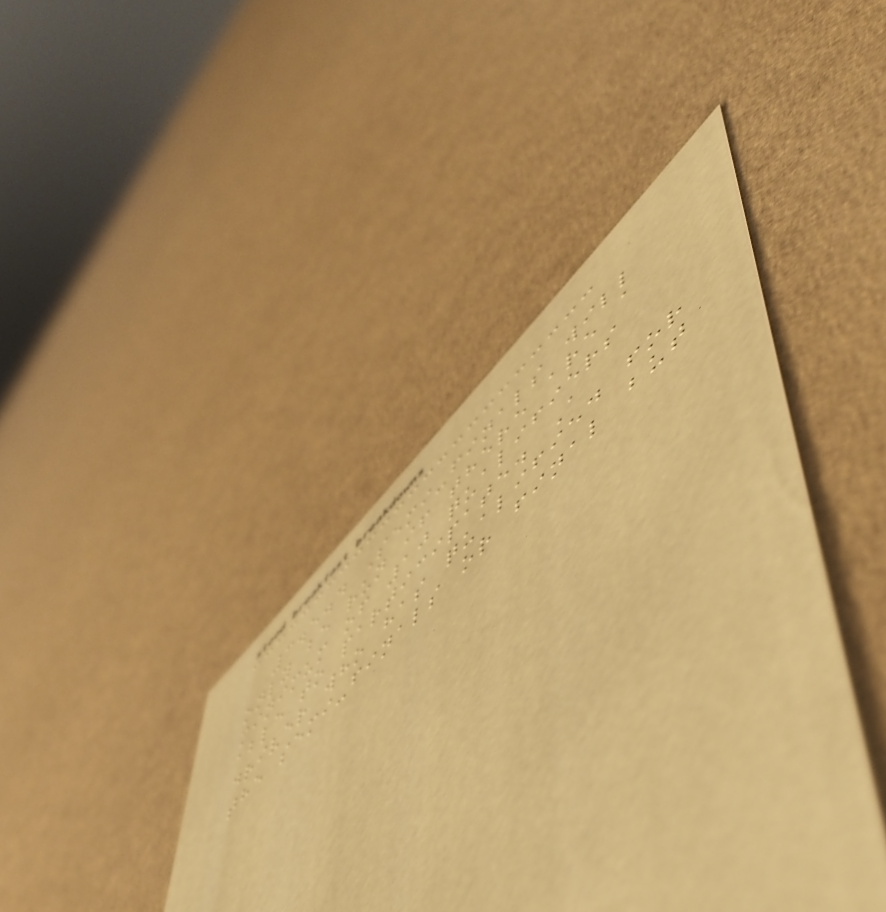3.5.4 Semi-finals will
only be run if there are a
minimum of 10 qualifiers
able to participate. A
driver who has qualified for
the semi-finals or final but
